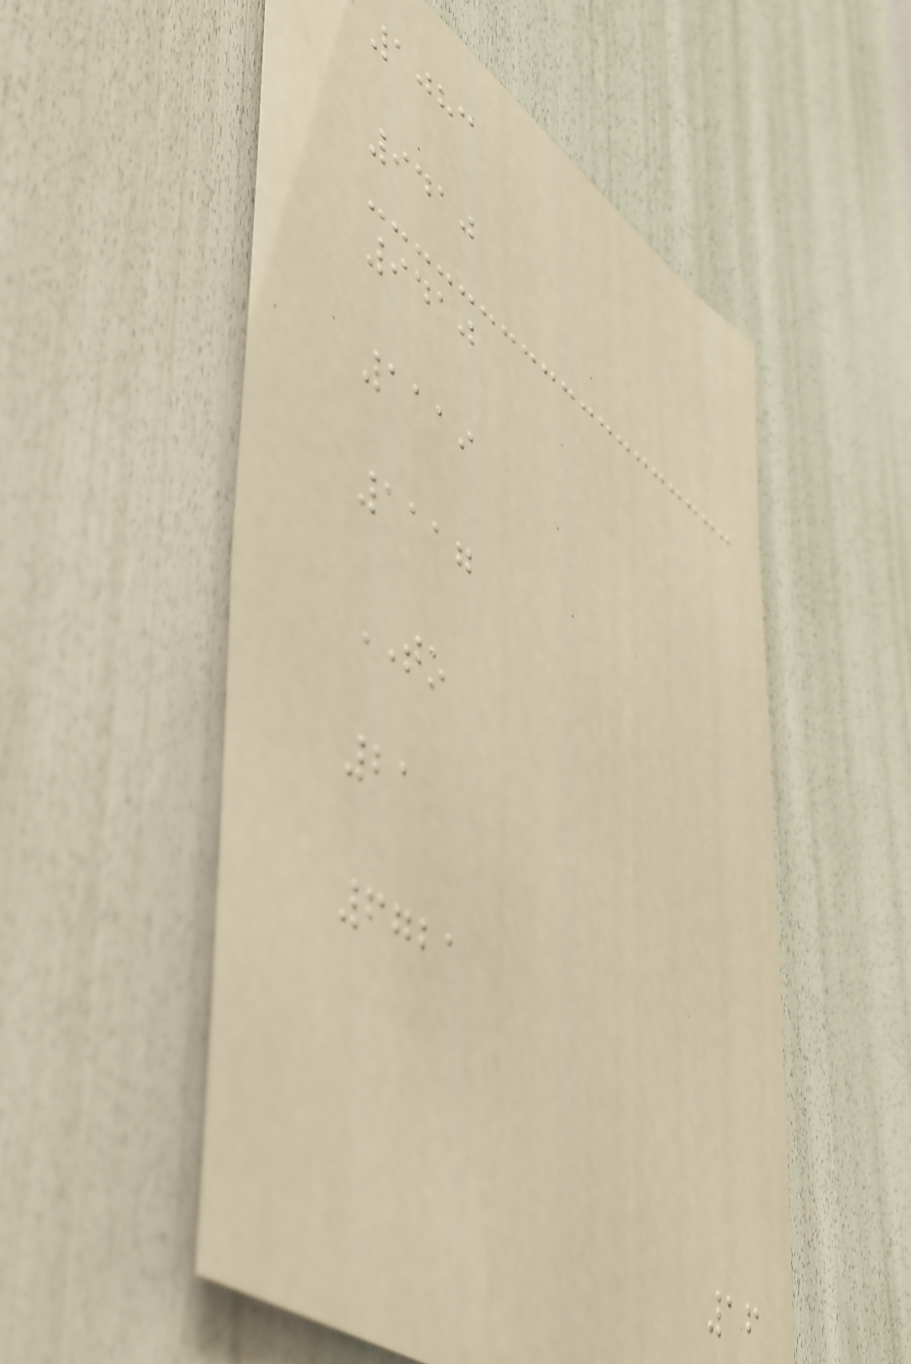1083
9410
9410
1119
1117
TO
21
6721
16
